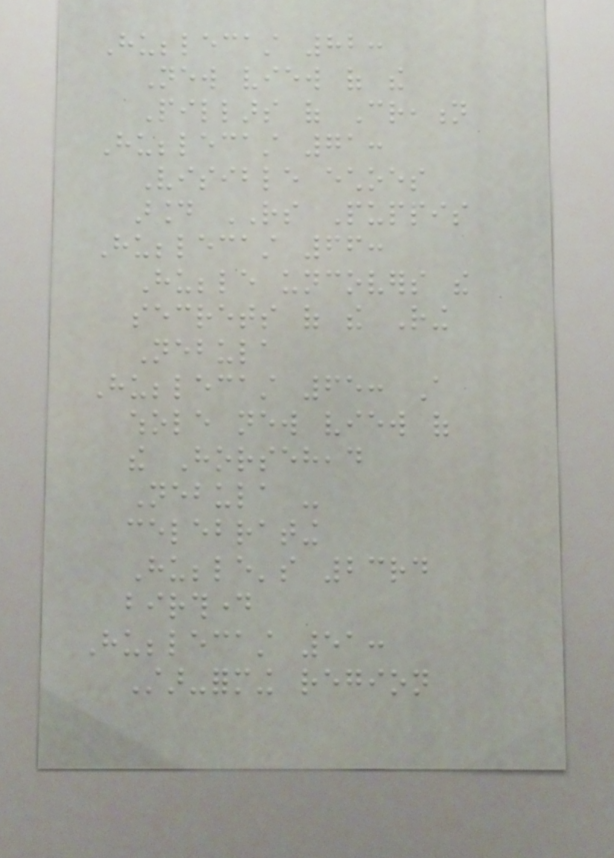Hubblecast 82:
New view of the
Pillars of Creation
Hubblecast 71:
Visible echoes
around RS Puppis
Hubblecast 66:
Hubble uncovers the
secrets of the Ring
Nebula
Hubblecast 65: A
whole new view of
the Horsehead
Nebula -
celebrating
Hubble's 23rd
birthday
Hubblecast 51:
Star-forming region
